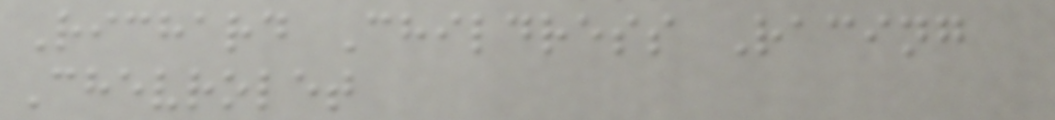Richard Childress Racing
Chevrolet
